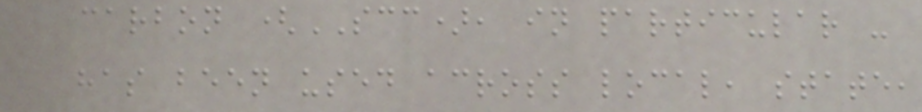carbon (SCC), in particular -
has been used across local, state,
